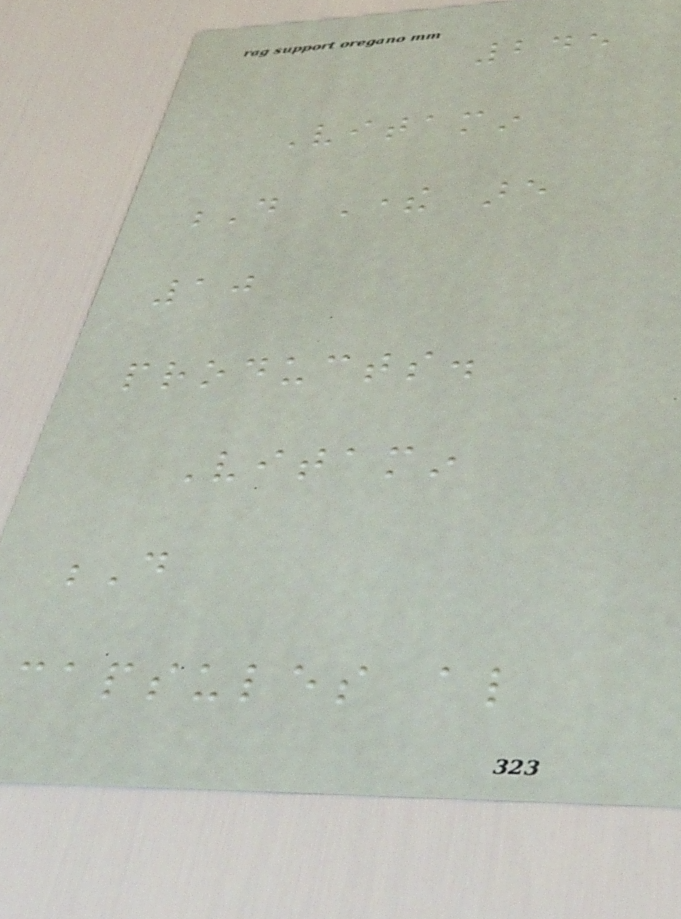245
Vitamin
D There are
10
products.
Vitamin
D
capsules also
